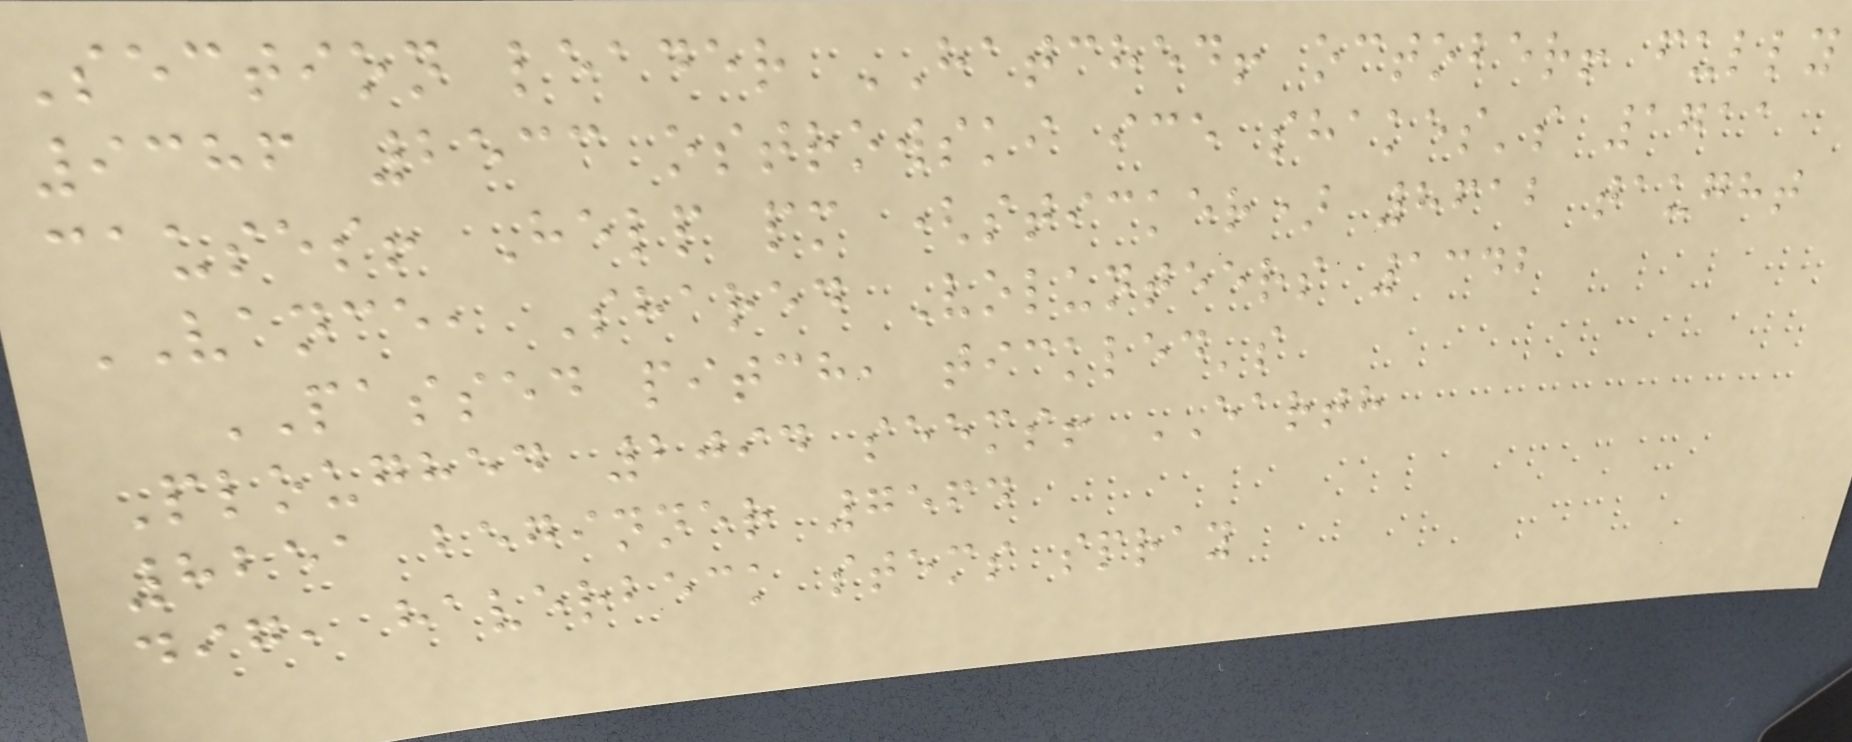Section leader HATCHED! october! fully
9386 2533 ostrowski ice shakes's 1711
causes! Help pm (sticker) 8612 taught
VANCE, Shared Volunteers 1342
PASSED pitch, tickled's
Ploughed 2094 seems! EARTH
8251 beginner 7564
dig, haverbeck stems spray
